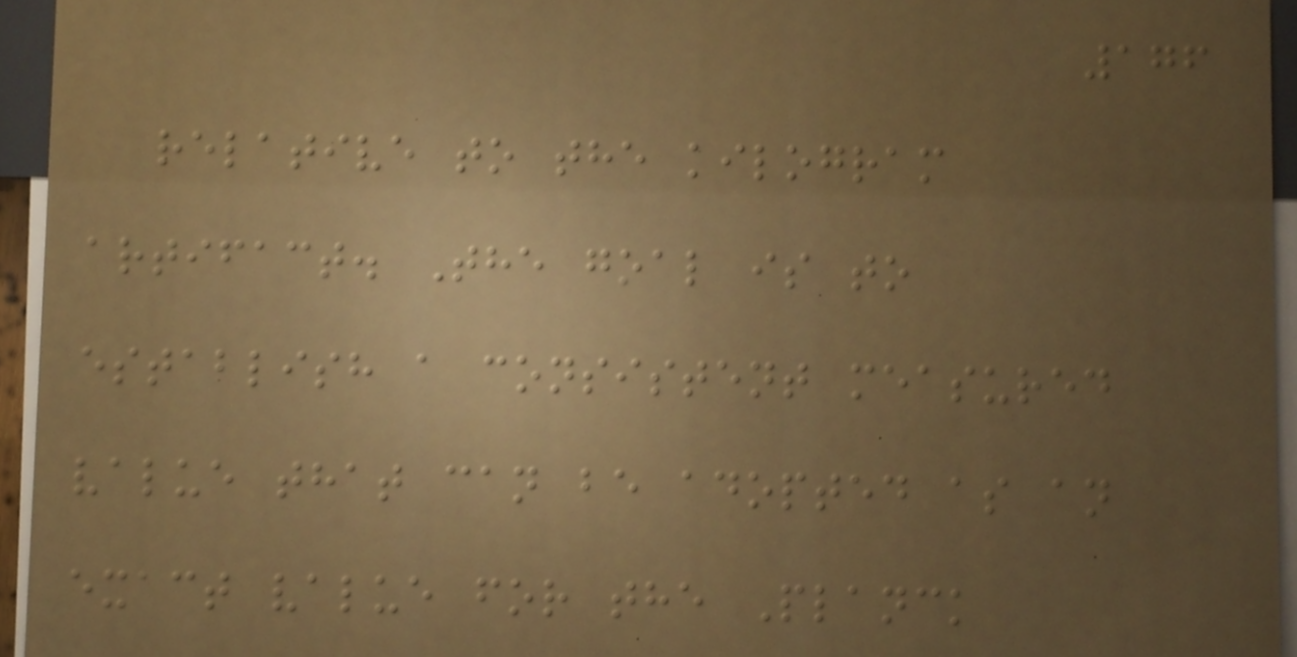176
relative to the kilogram
artifact. The goal is to
establish a consistent measured
value that can be adopted as an
exact value for the Planck
